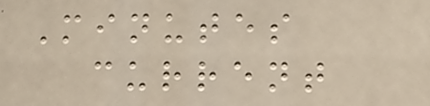Minutes
current
